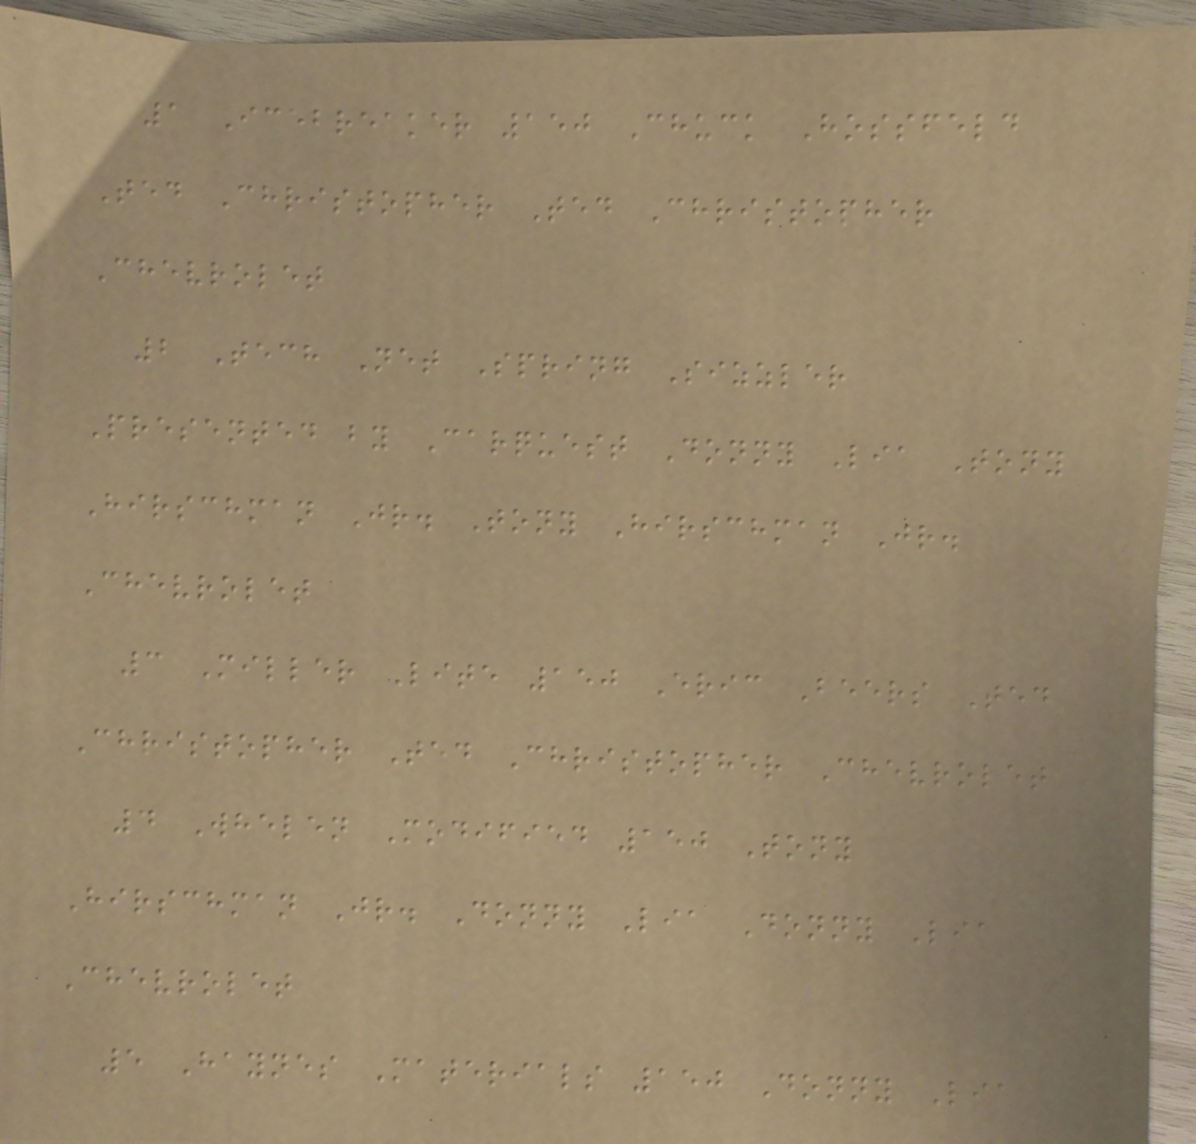1 Icebreaker 150 Chuck Hossfeld
Ted Christopher Ted Christopher
Chevrolet
2 Tech Net Spring Sizzler
Presented by Carquest Donny Lia Tony
Hirschman Jr. Tony Hirschman Jr.
Chevrolet
3 Miller Lite 150 Eric Beers Ted
Christopher Ted Christopher Chevrolet
4 Whelen Modified 150 Tony
Hirschman Jr. Donny Lia Donny Lia
Chevrolet
5 Haynes Materials 150 Donny Lia
